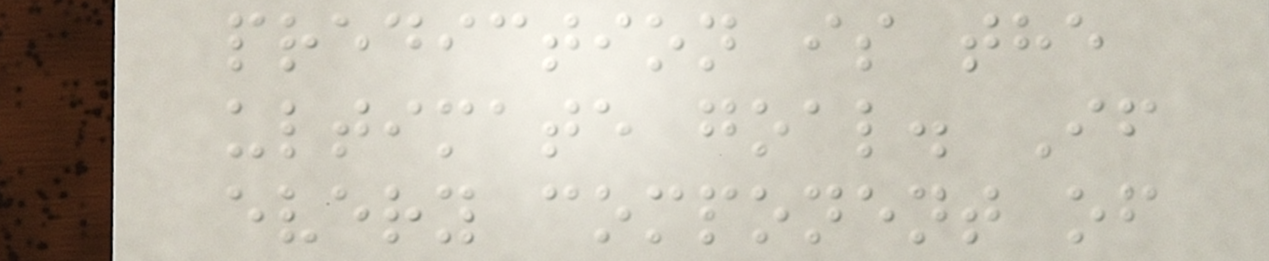prediction is the
ultimate goal. If
every component of
